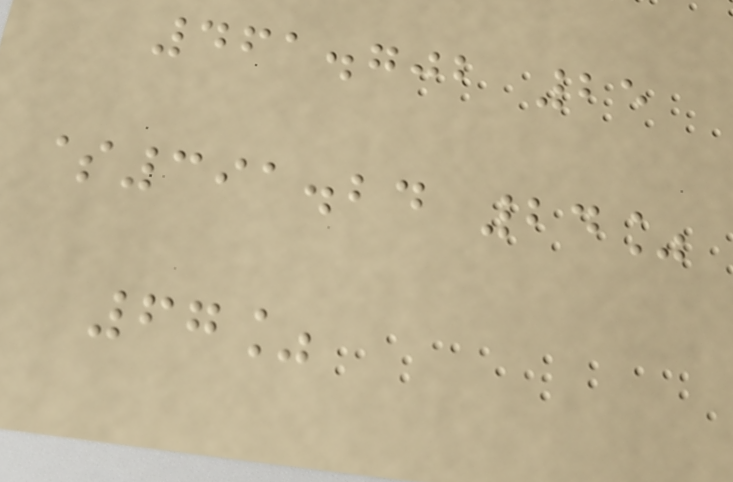461.702 25
$391.24 24%
67%
